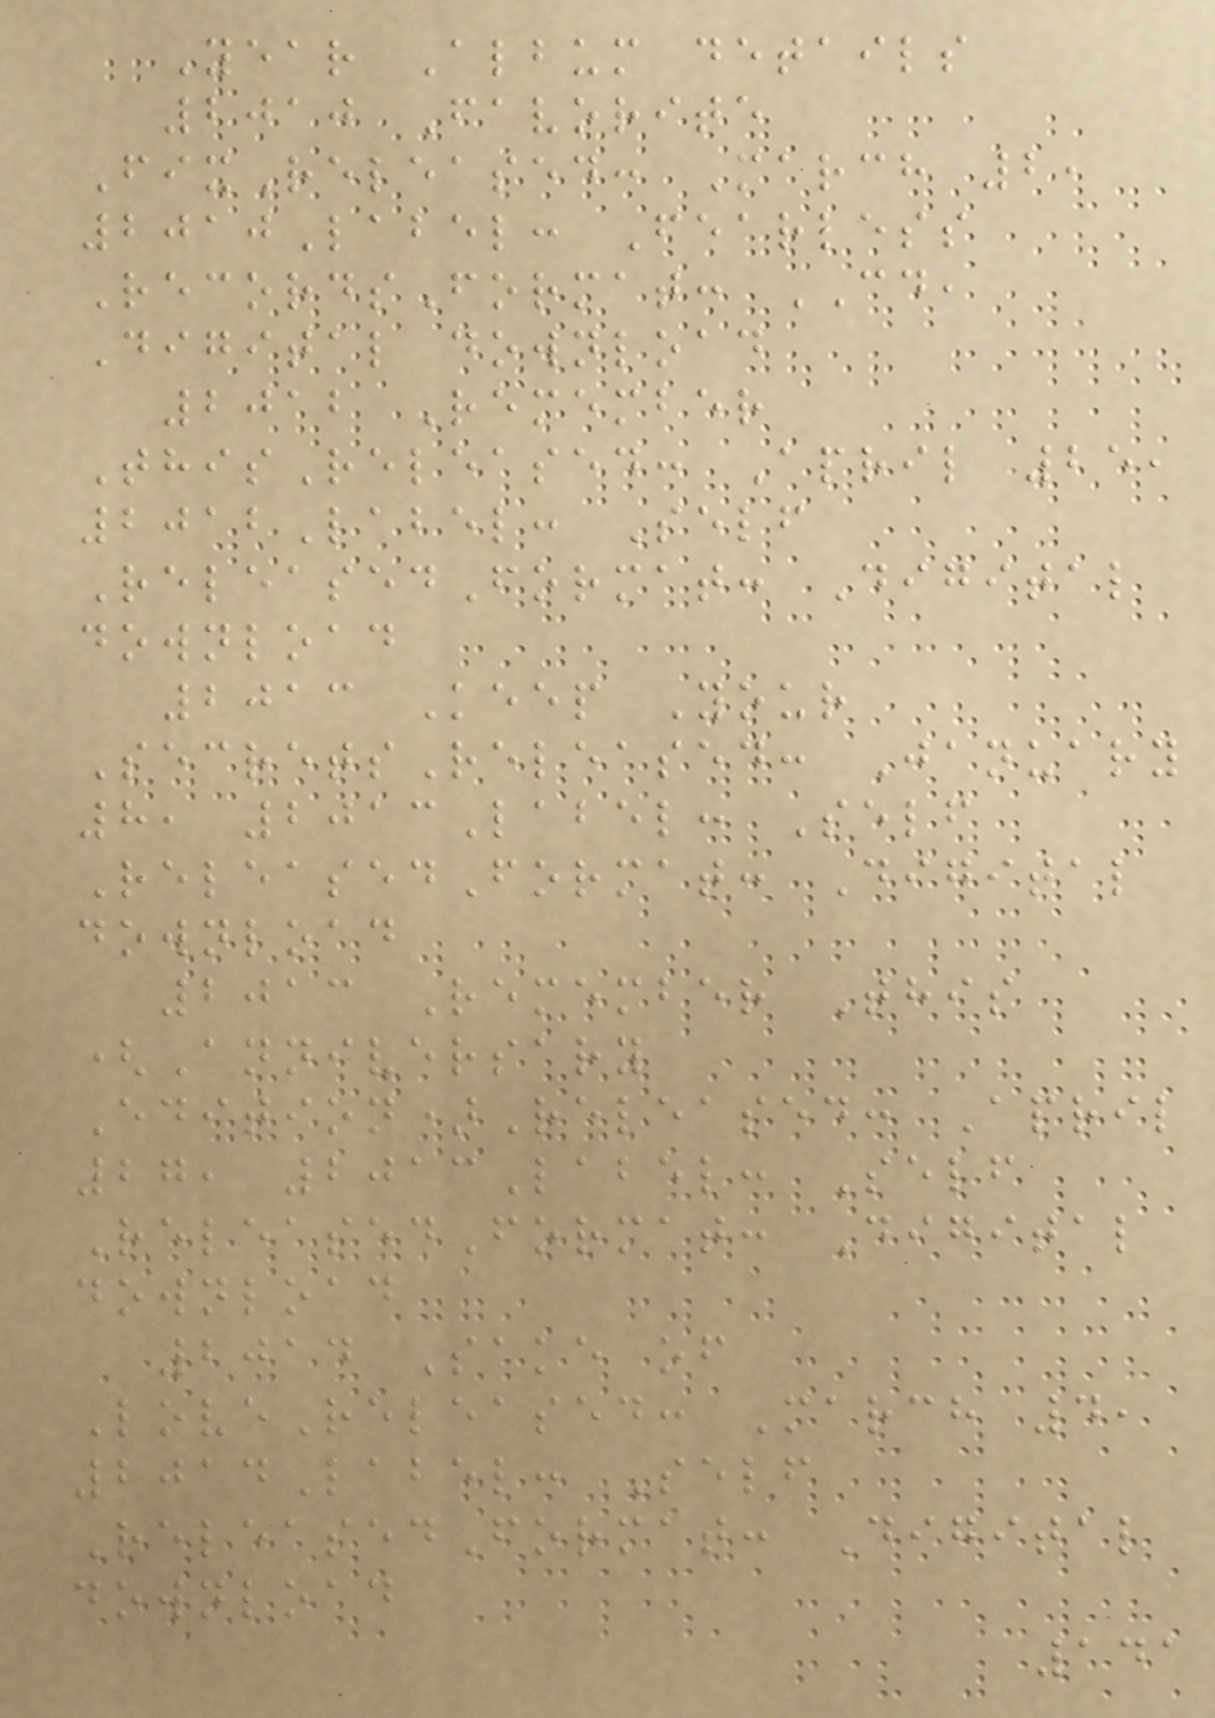Year Album details
2010 Favorite
FixReleased: March 2,
2010Label: Fearless
RecordsFormat: CD,
Digital download
2012 Remember
ThisReleased: April 25,
2012Label: Self
ReleasedFormat: Digital
download
2013 Keep Your
SecretsReleased: January
8, 2013Label: Self
ReleasedFormat: Digital
download
2013 Remember This
(Anniversary
Edition)Released: April
27, 2013Label: Self
ReleasedFormat: Digital
download
2014 Sake of
LoveReleased: March 4,
2014Label: Self
ReleasedFormat: Digital
download
141
